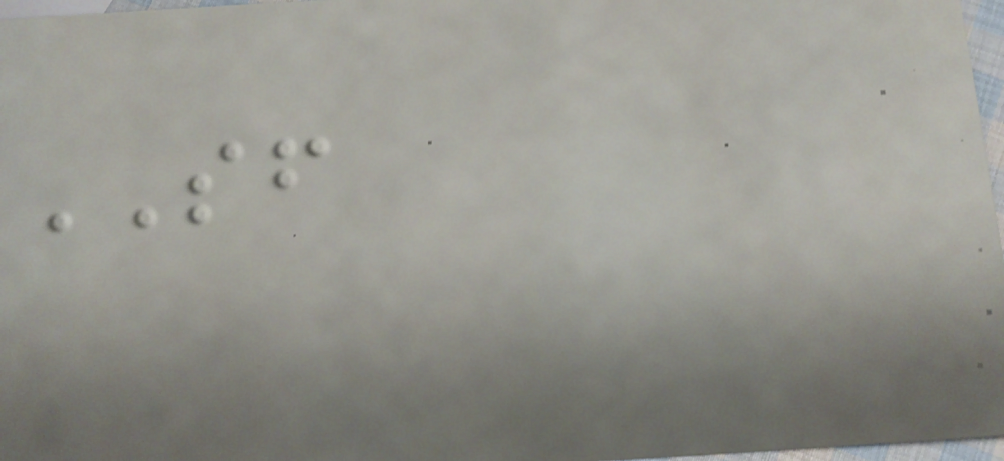SF
